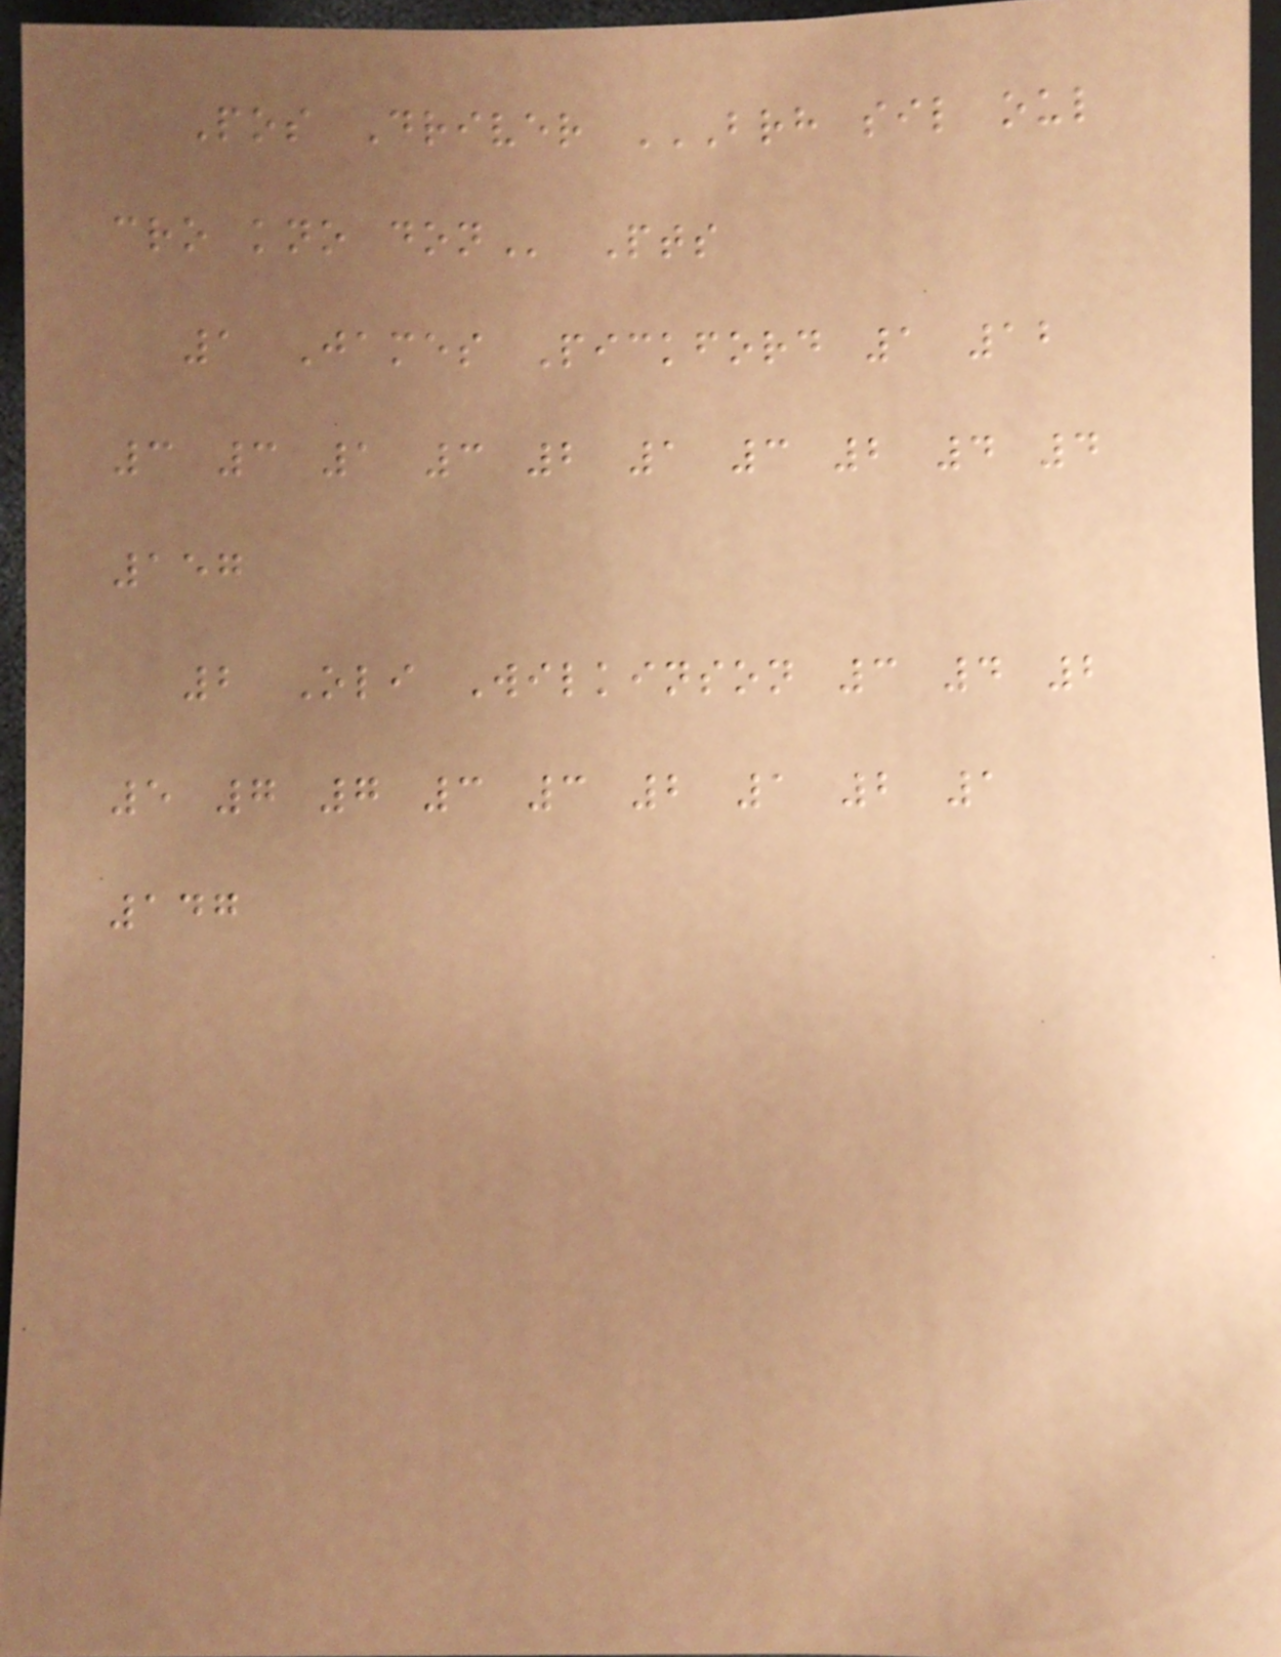Pos Driver BRH SIL OUL
CRO KNO DON Pts
1 James Pickford 1 12
3 3 1 3 2 1 3 2 4 4
157
2 Oli Wilkinson 3 4 2
5 7 7 3 3 2 1 2 1
147
